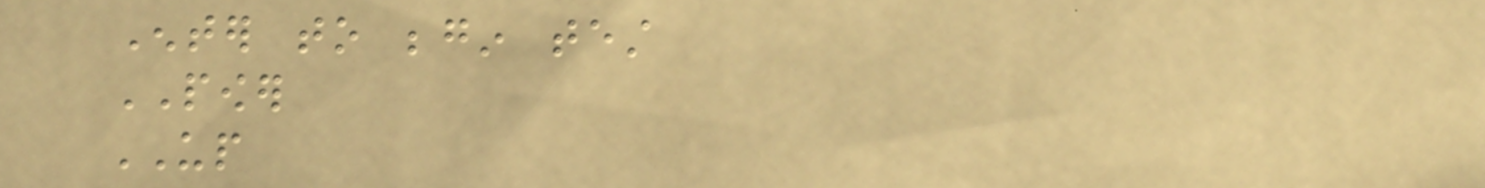Enter to begin test
POWER
UP
